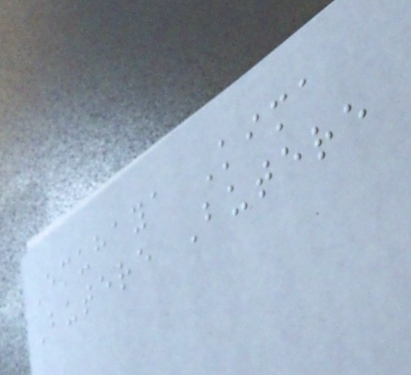Emuhaya Kima
Butere Butere
